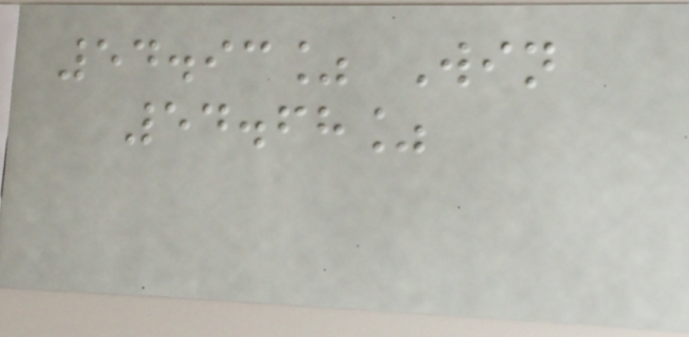54.93% Win
54.68%
